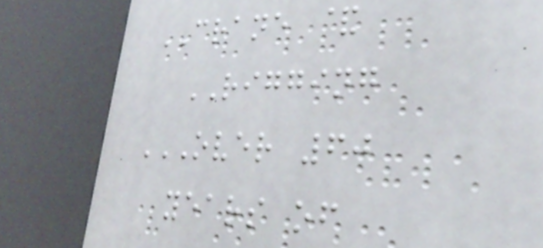CRANE &
RIGGING
OVER 60
YEARS OF
